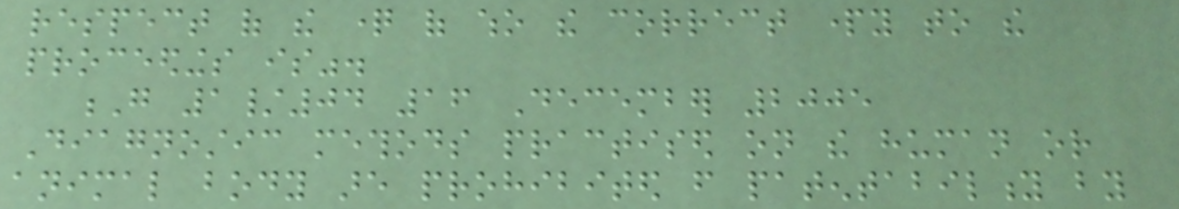respect of the question of who the correct party to the
proceedings is".
G 1/04 16 December 2005
Diagnostic methods practised on the human or
animal body are prohibited from patentability by
